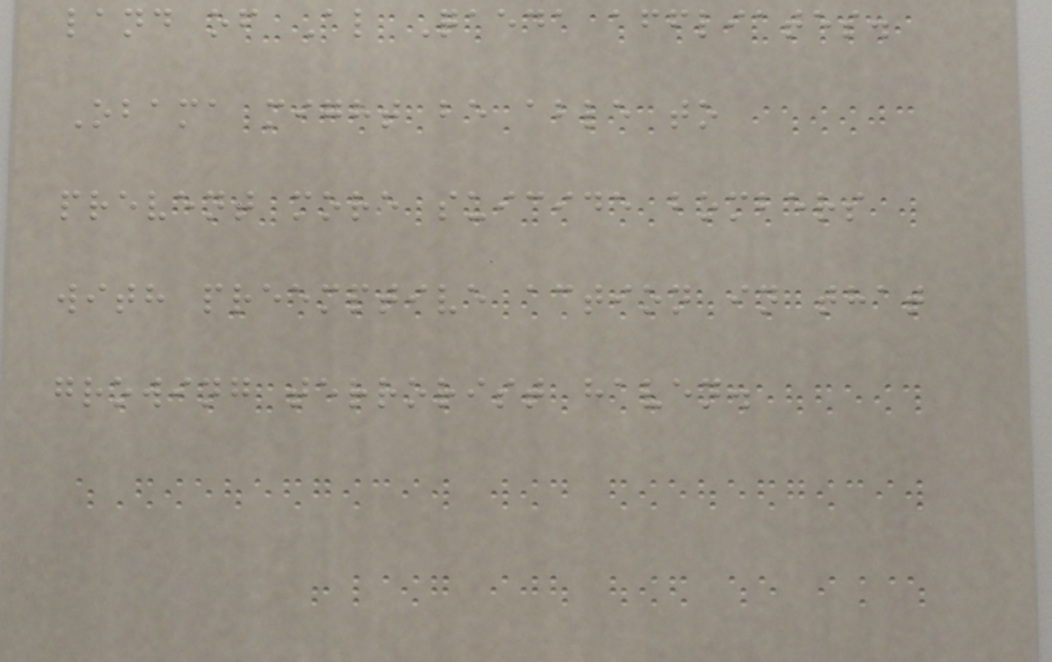land of Al Qaeda affliates.
Obama might be able to
prevent more suicide bombers
with preemptive action in that
growing terrorist haven.
